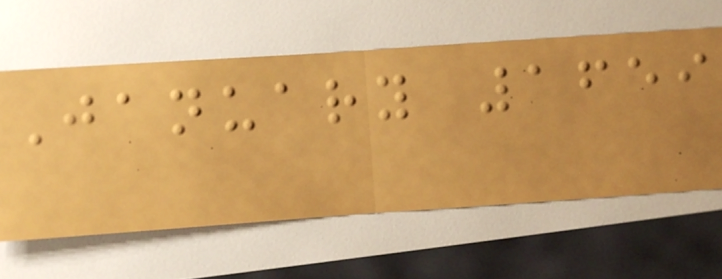January 1659
